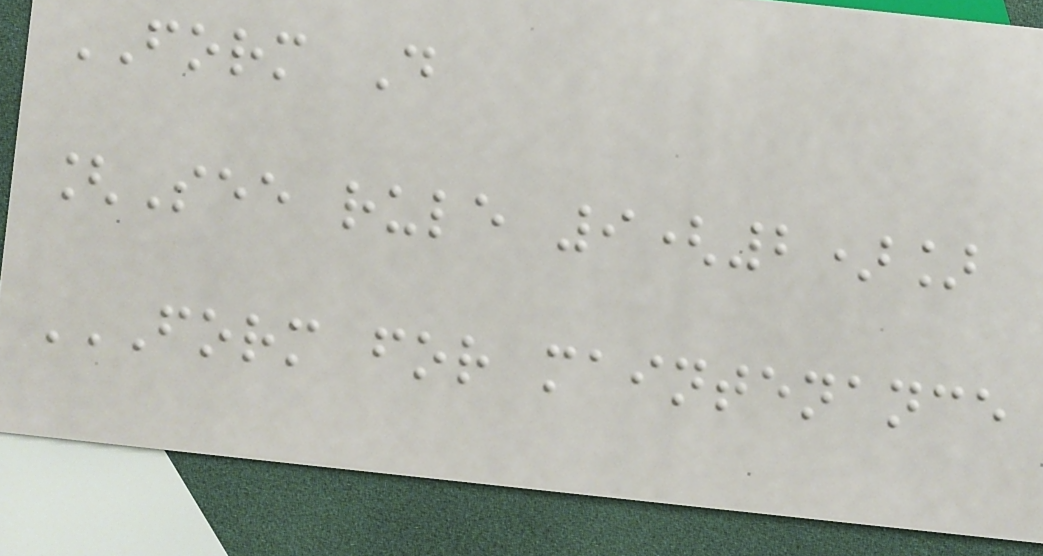FORM D
[See rule 9(2)]
FORM FOR MAINTENANCE
